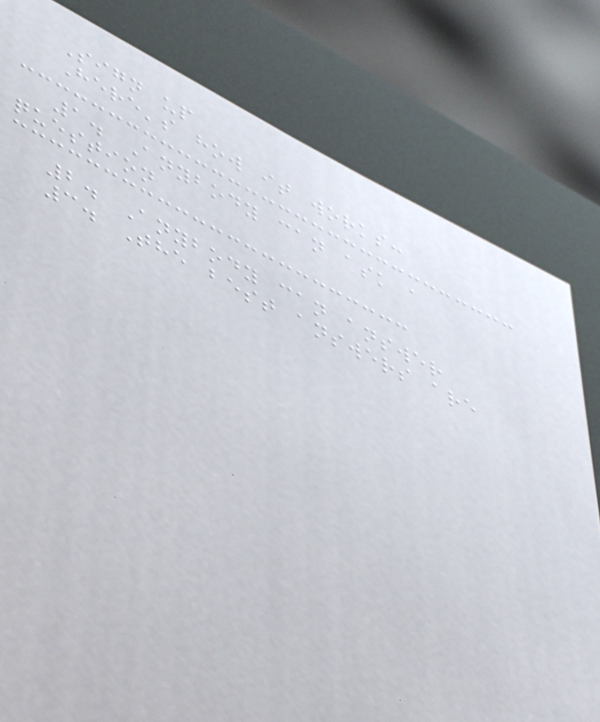Sign up
Here's how it works:
1. Anybody can ask a
question
2. Anybody can answer
3. The best answers are
